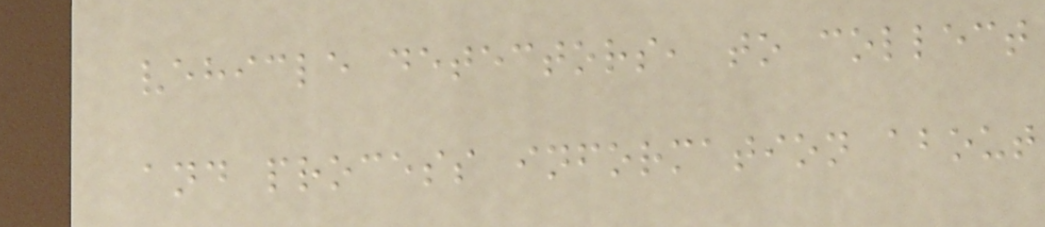vehicle detectors, to collect
and process information about
